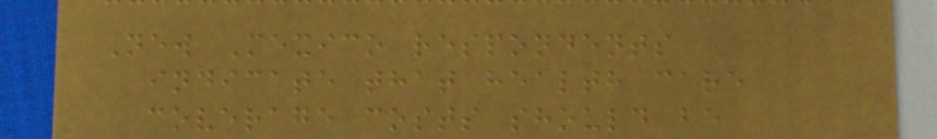New Mexico respondents
indicate that health care
coverage costs should be
